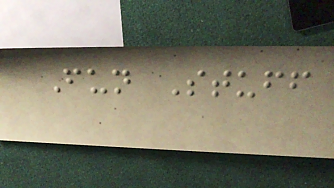Fun Stuff
